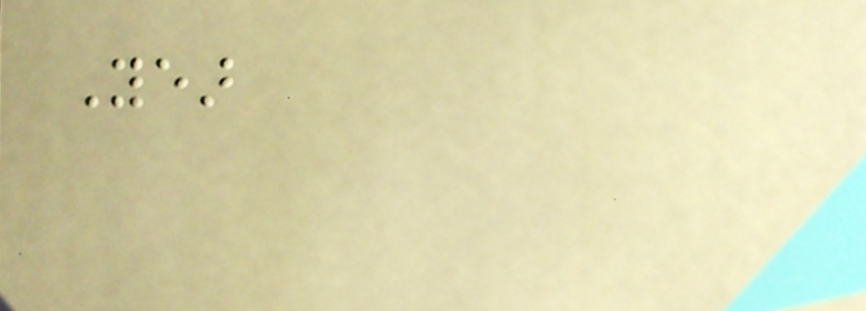Year
